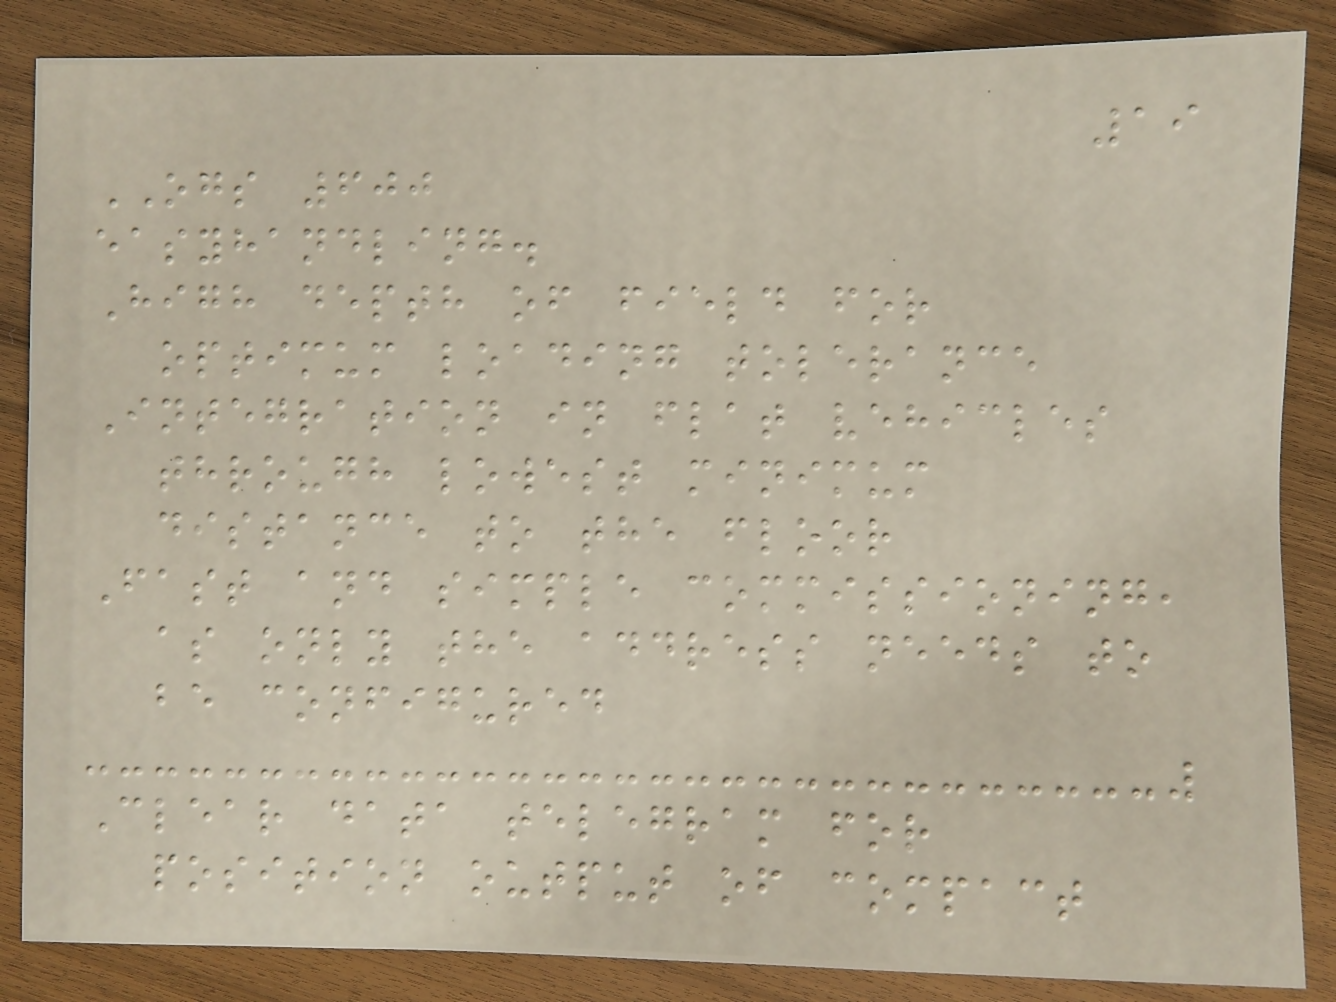19
OGS 600
easyhandling.
High depth of field for
optimum loading tolerance
Integration in flat vehicles
through lowest minimum
distance to the floor
Fast and simple commissioning,
as only the address needs to
be configured
Clear data telegram for
position output of compact
